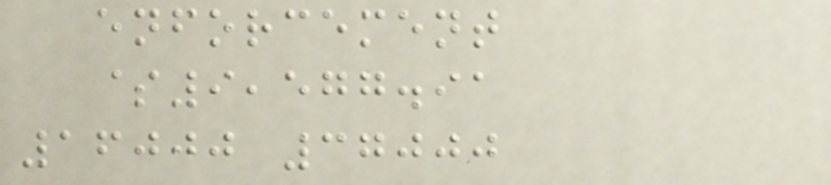enforcement
$9,577.91
16000 37000
